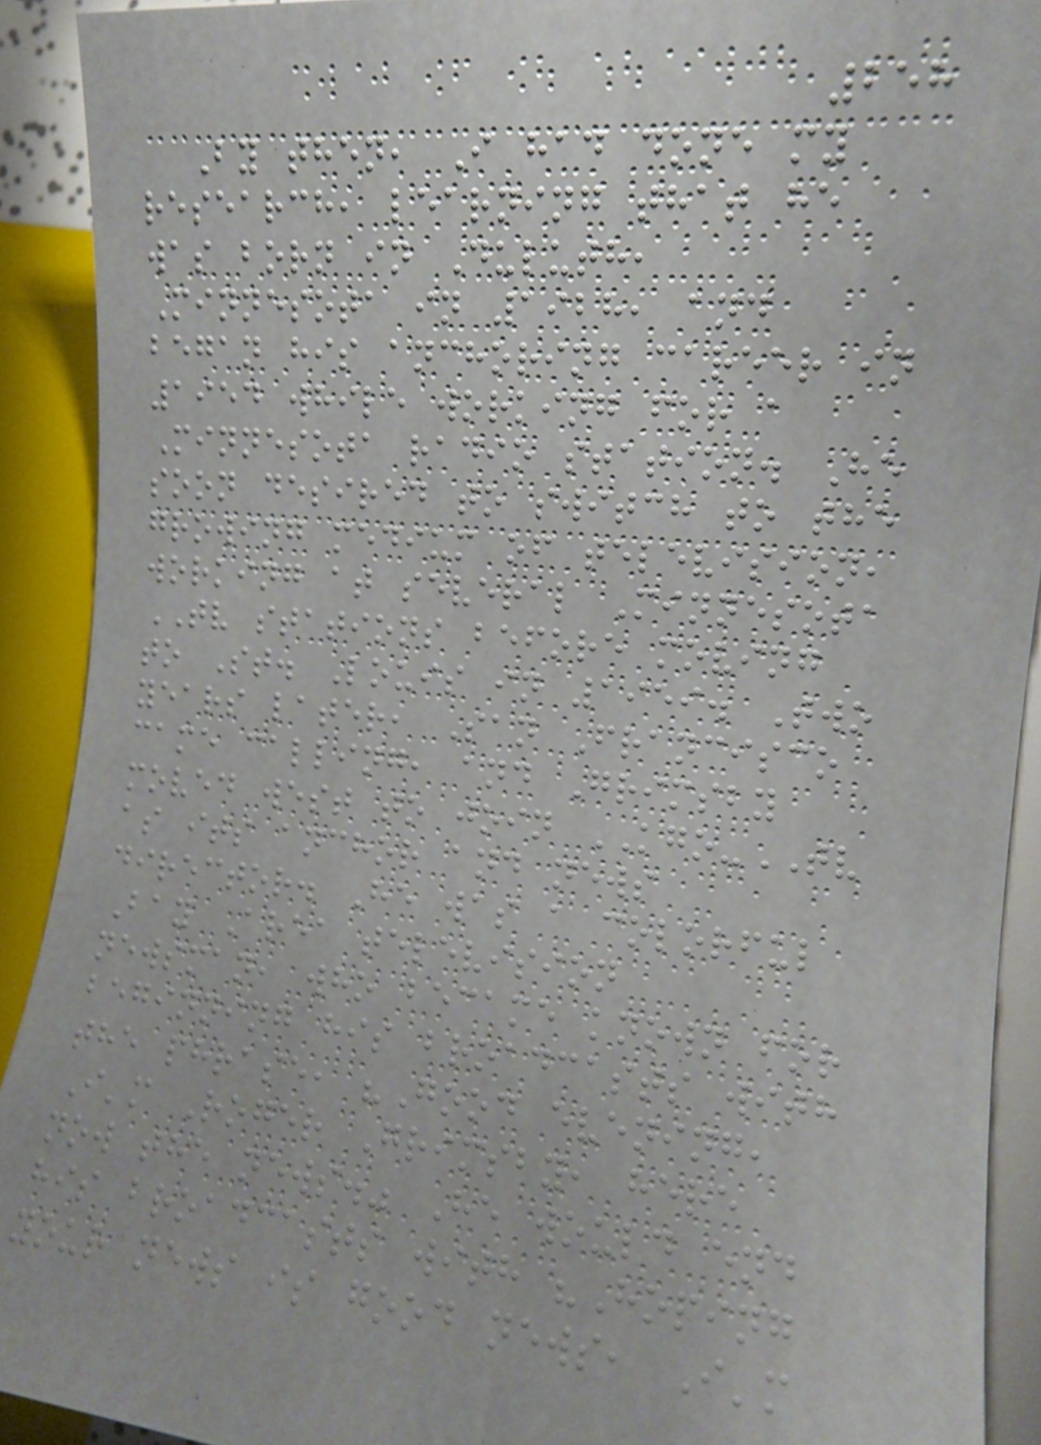258
By then, I had done my
research, learning that he
was born in Duluth,
Minnesota in 1928, and
began his anchoring career in
1954 while working for a
Minnesota radio station. He
soon desired to switch to the
growing medium of television,
working at several Minnesota
TV stations before moving
to St. Louis in 1959. Two
years later, San Francisco
came calling, and Grimsby
moved west to join KGO-TV
as its anchor and news
director. He was a colorful
Bay Area television
newsman, who became known for
beginning his broadcasts with
the phrase, "Good evening,
I'm Roger Grimsby, here
now the news." He would end
his broadcasts with "Hoping
your news is good news, I'm
